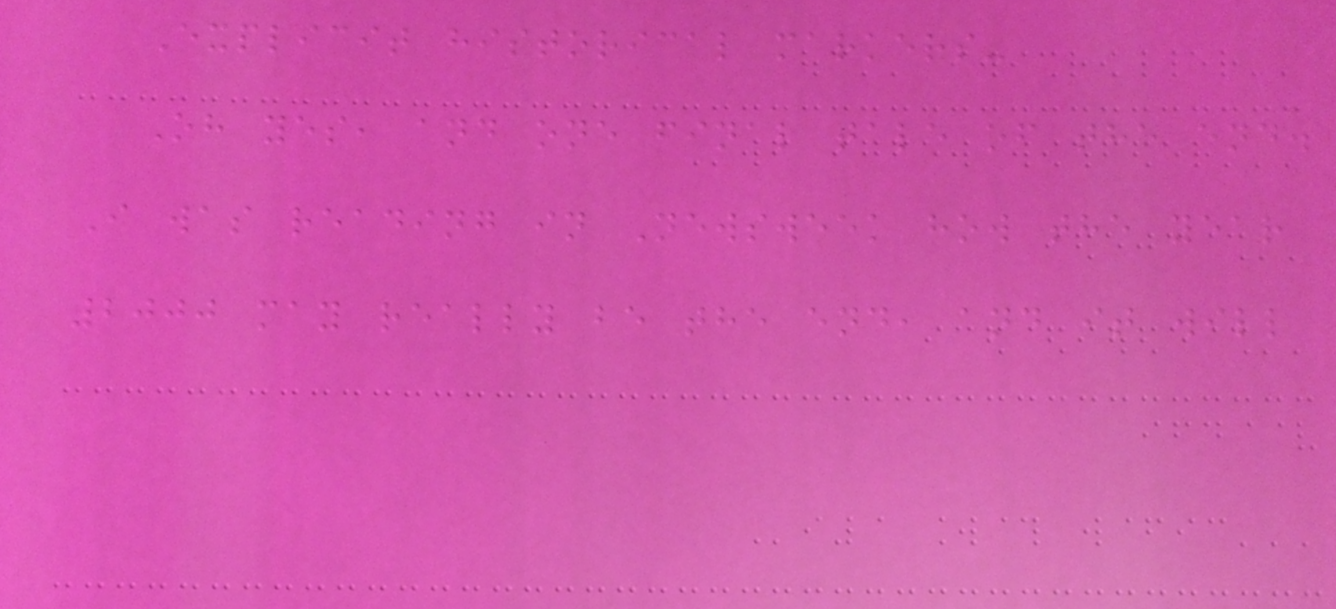Explicit historical markers-
Oh yes, and one final tale of the end.
I was reading in Newsweek how the year
2000 may really be the end, and it will
